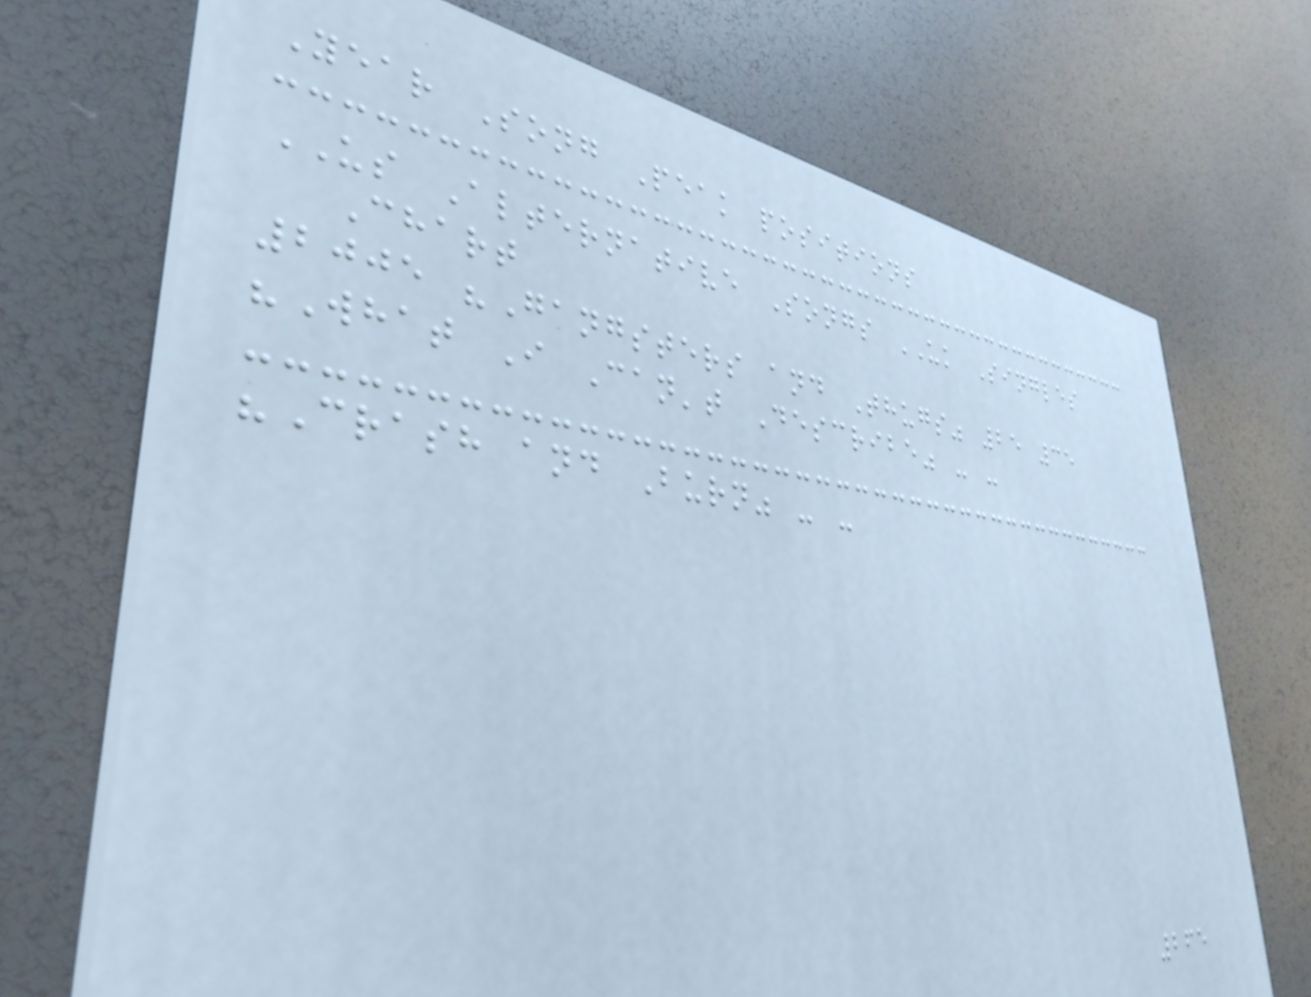Year Song Peak positions
US Alternative Songs UK Singles
Chart
2005 "Gangsters and Thugs" 25 35
"What I Can't Describe" - -
"Crash and Burn" - -
265
